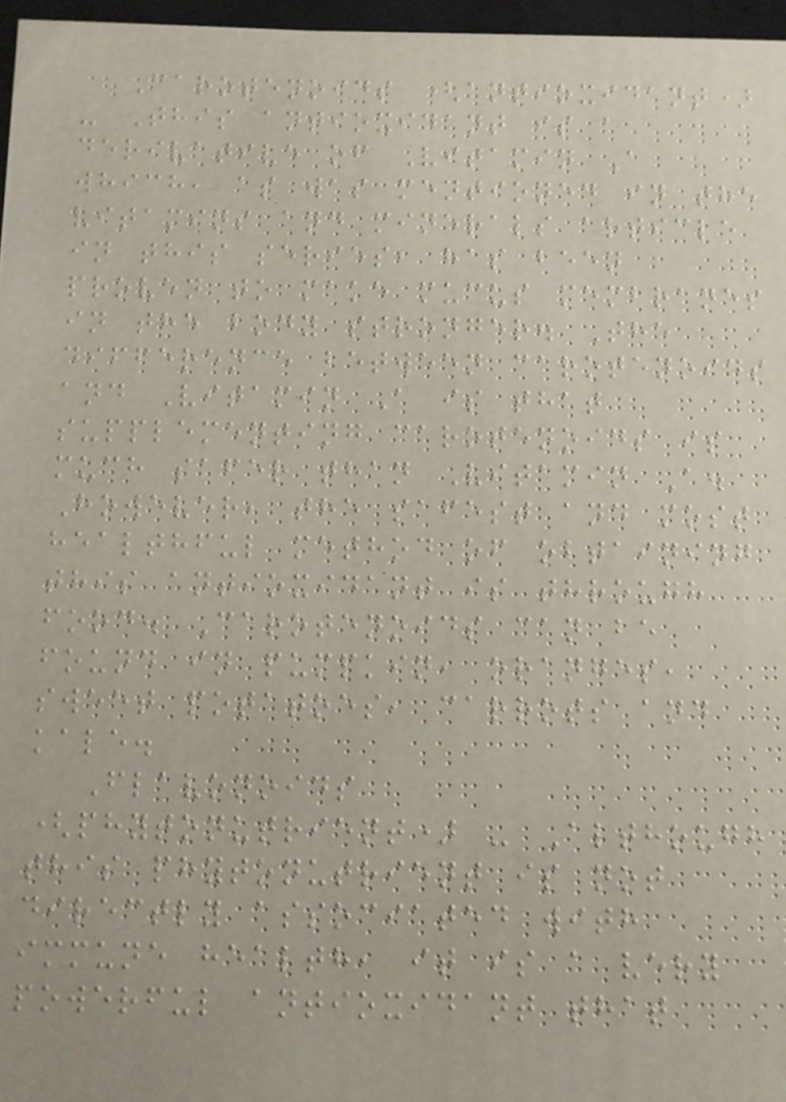Carotenoids (antioxidant)
- This antioxidant is a
derivative of Vitamin A
which, as was mentioned in the
vitamins and minerals article
in this series, has been
proven to make mucus membranes
in the body stronger. The
difference between carotenoids
and Vitamin A is that
supplementing carotenoids is
much safer than Vitamin A.
However, the safest and most
healthful method of obtaining
this antioxidant is through
food. Carotenoids can be
found in pumpkin, oranges,
sweet potatoes, carrots and
kale.
Flavonoids
(phytonutrient) - Although
this phytonutrient is not
directly associated with
immune health, it is a very
powerful antioxidant that
